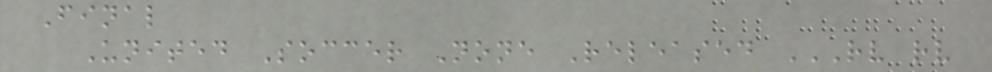Final
United Soccer None Released RV RV
